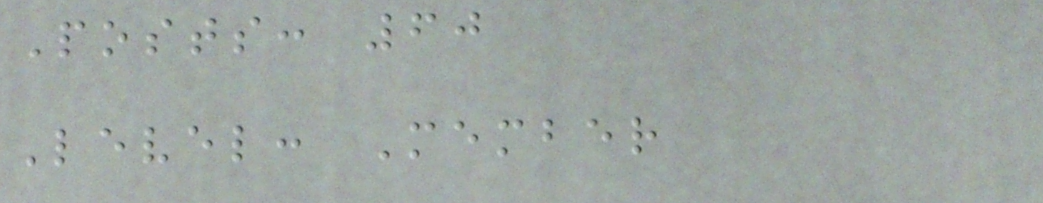Posts: 60
Level: Member
